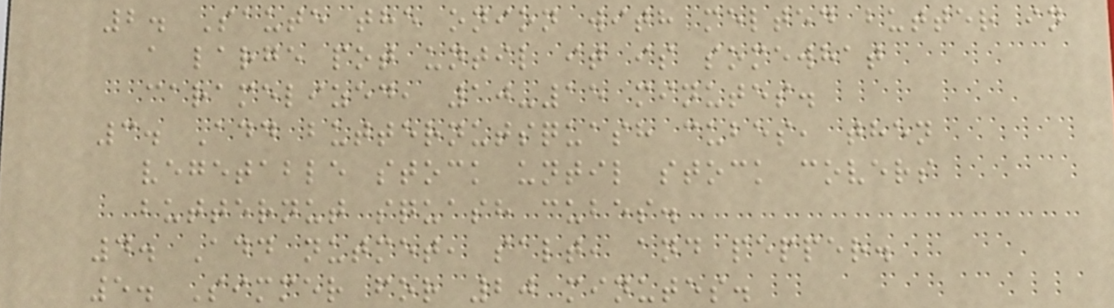2. Saute the onion with melted butter in
a large pot until it is somewhat
caramelized, 10-15 minutes.
3. Add butternutsquash cubes, then
vegetable stock until stock covers
butternut squash cubes.
4. Add nutmet, salt, and pepper.
5. Simmer for 20 minutes.
